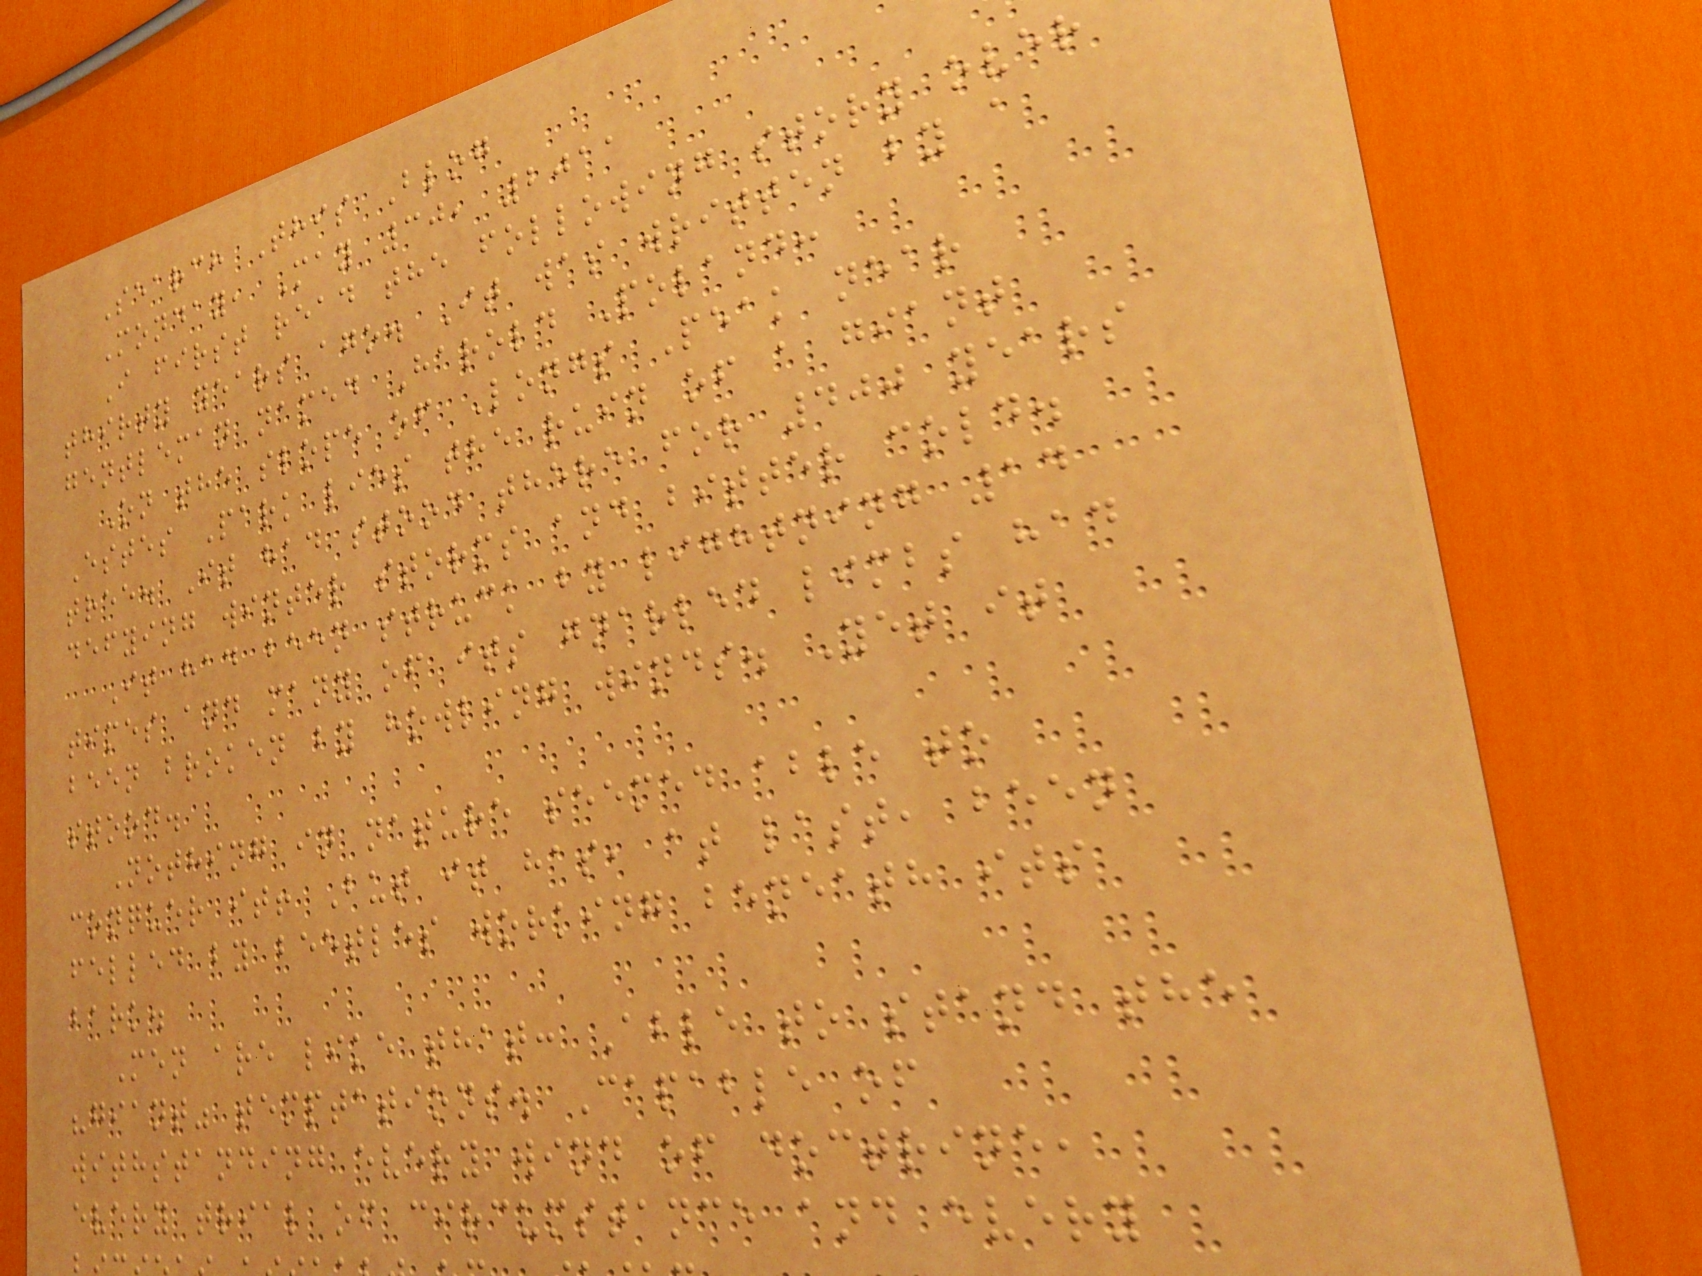Search This Blog
Monday, May 30, 2011
I first read the following story over
thirty years ago. It was written by a
gentleman named Harold Poland:
On the slope of Longs Peak near
Estes Park lies the ruin of a giant
tree. It had stood there for 400 years
defying winter storms and bitter cold.
It had been struck by lightning 14
times and many of its gnarled limbs had
been broken by howling winds. Yet it
stood.
Nothing in nature seemed able to
conquer it! But it has, at last, been
felled by beetles working beneath its
bark.
Men are like that: Able to stand the
"giant" temptations. Capable of
withstanding every wind of doctrine,
every trial of circumstance and every
